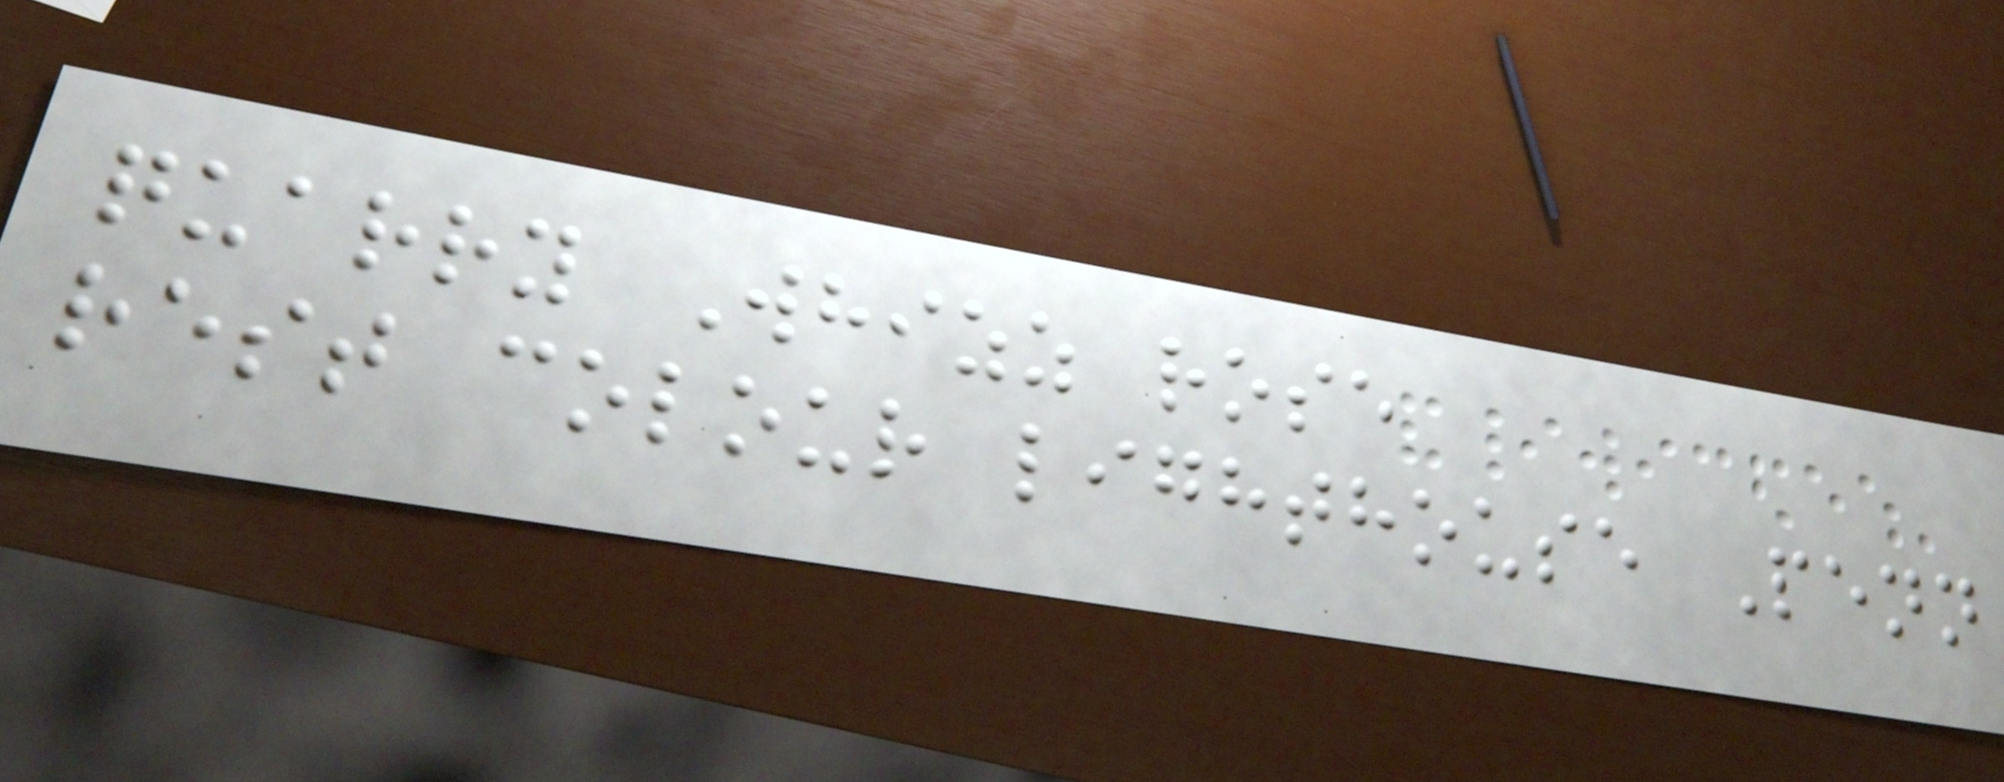quarry Whizz rose
rest colour lighthouse Penn
